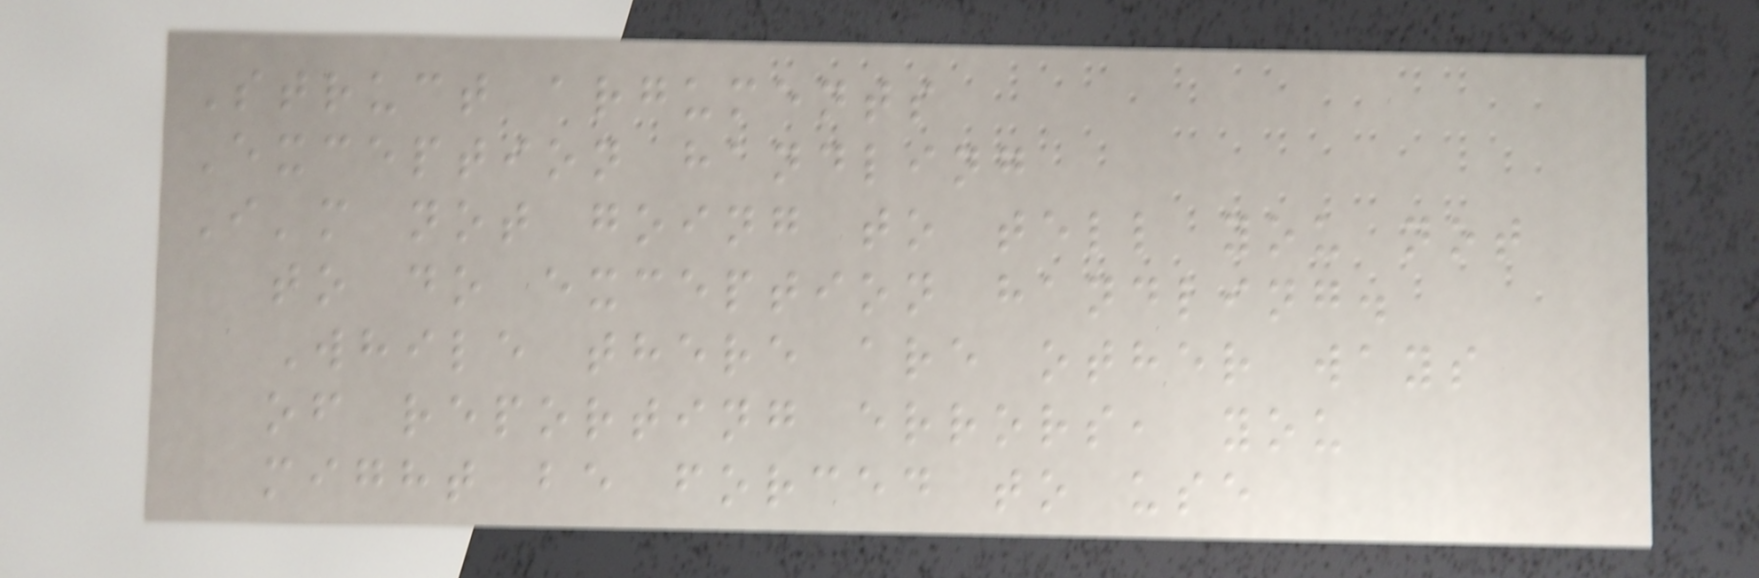Struct arguments
Exception handling
I'm not going to tell you not
to do exception handling.
While there are other ways
of reporting errors, you
might be forced to use
